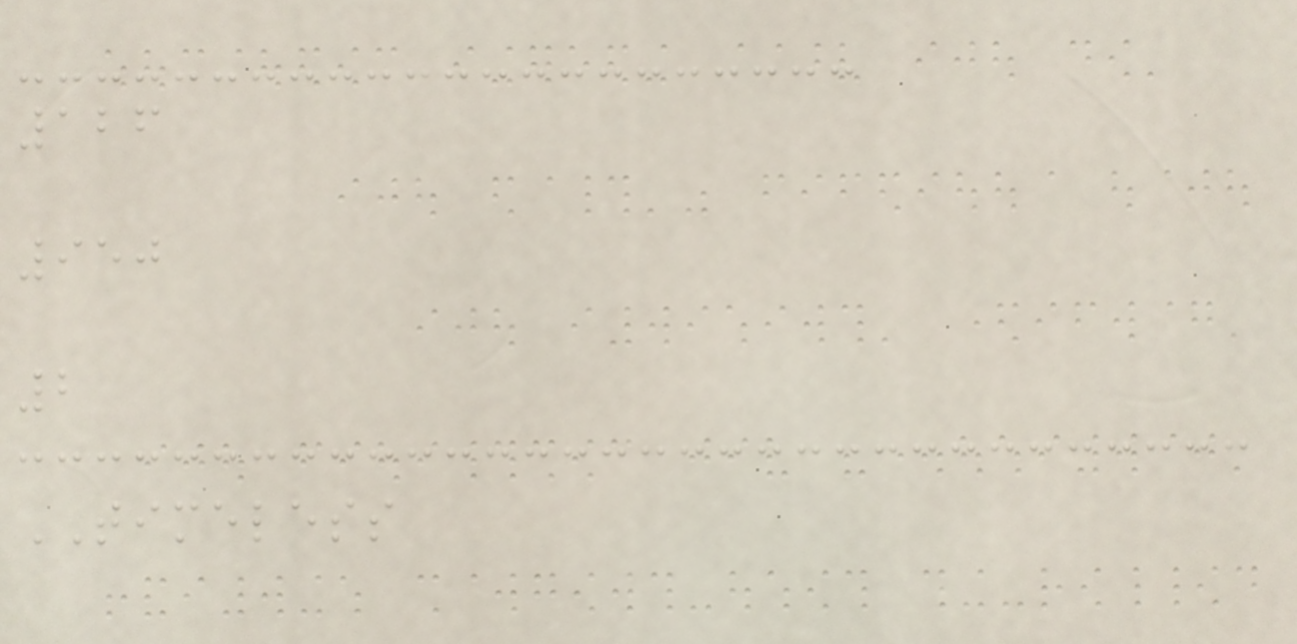126
950
2
TIMELESS
